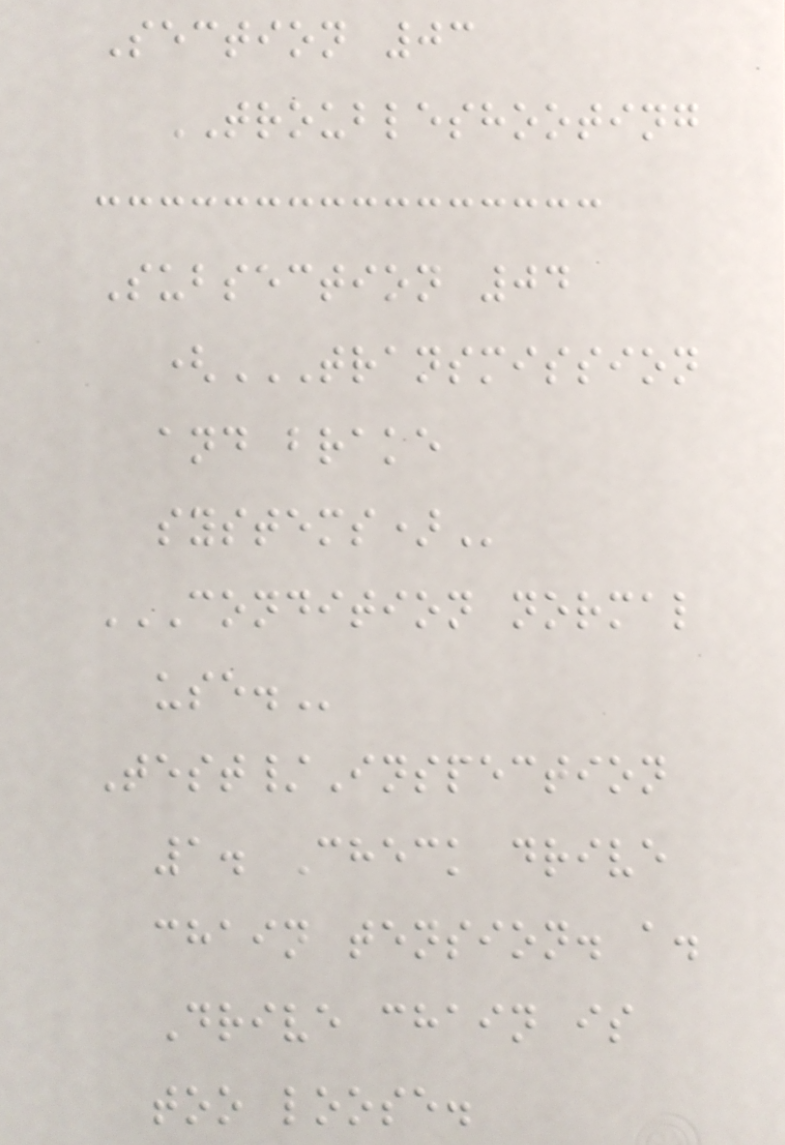Section 03
TROUBLESHOOTING
Subsection 04
(TRANSMISSION
AND BRAKE
SYSTEMS)
CONDITION NORMAL
USE.
Test/Inspection
1. Check drive
chain tension. a.
Drive chain is
too loose.
